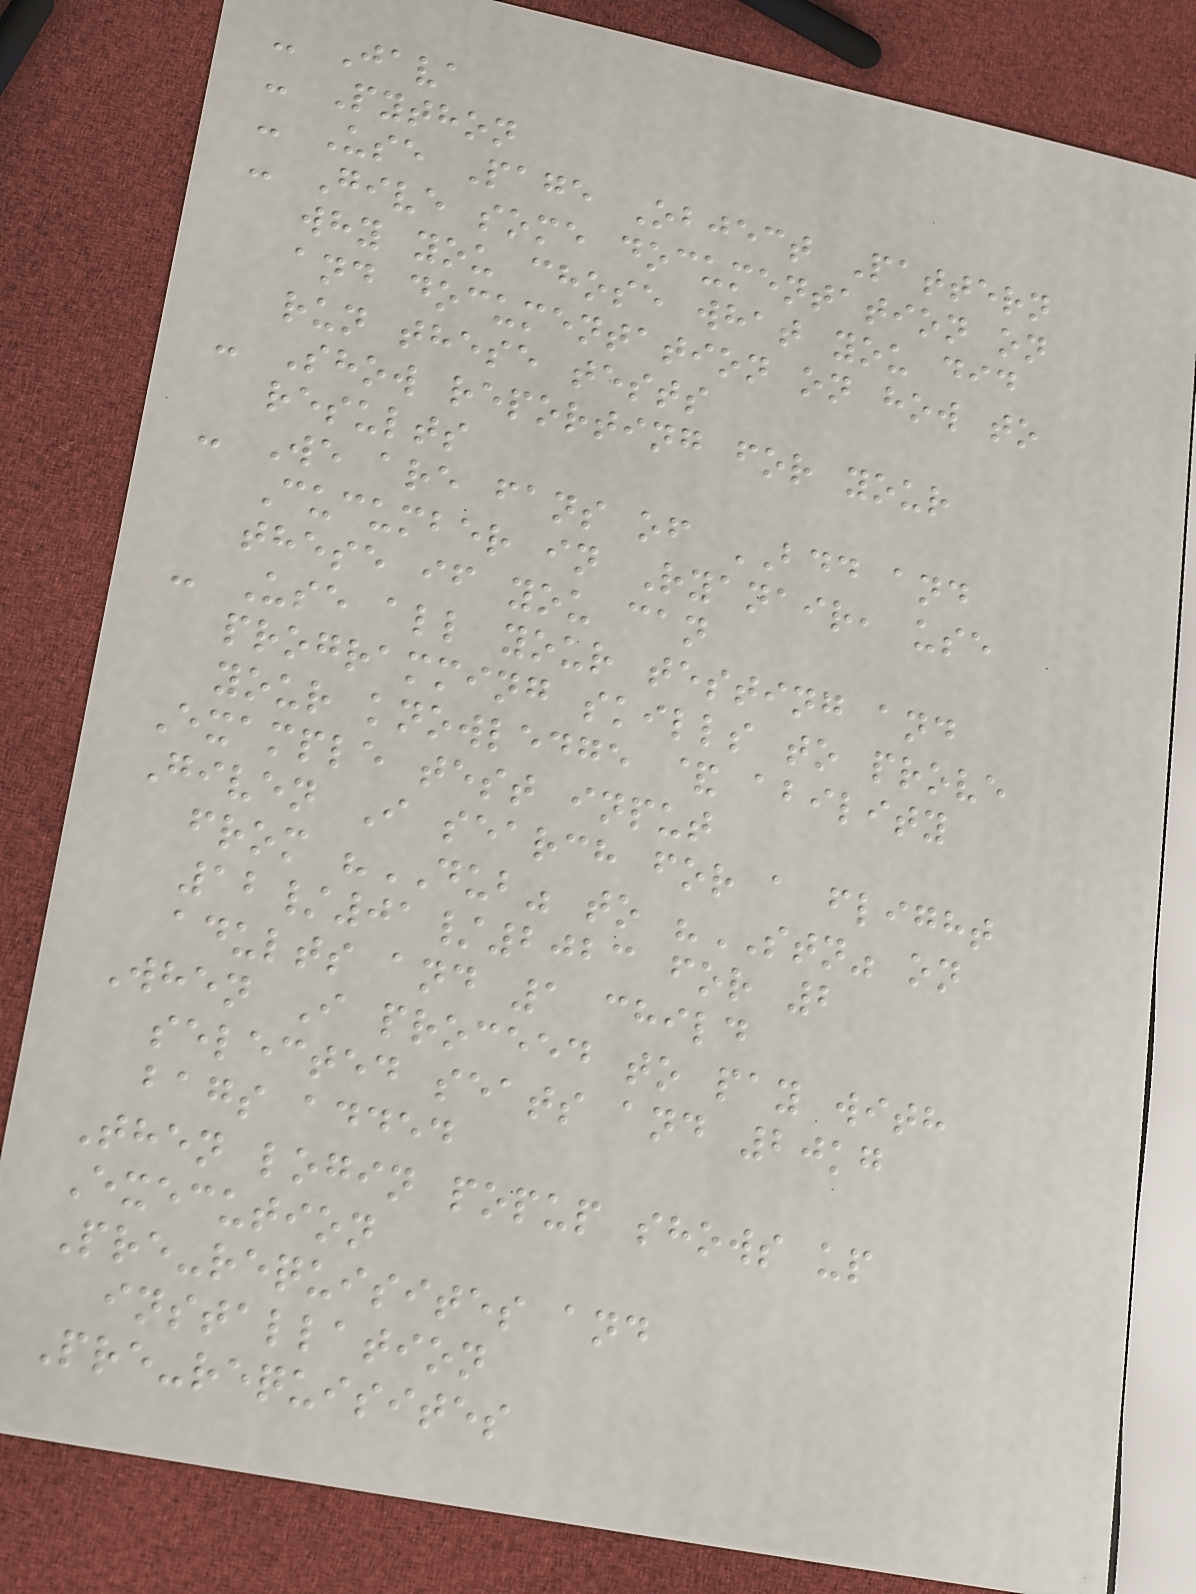- Java
- Python
- Use Page Object Pattern
- Give some documentation on
why you chose what you did
and documentation on how to
run these tests
- Show reporting for your
results
- We are fans of BDD and
Cucumber in Ryanair, use
these if you can
- Use all your testing and
programming skills to prove
your knowledge & ability
Example test input
Given I search for a flight
from "DUB" to "STN" on
12/01/2023 for 2
adults and 1 child
When I proceed to pay with
selected seats and 20kg
bags added
Then login popup shows up
Execution
Pre-requisites and
installation
Pre-requisites
